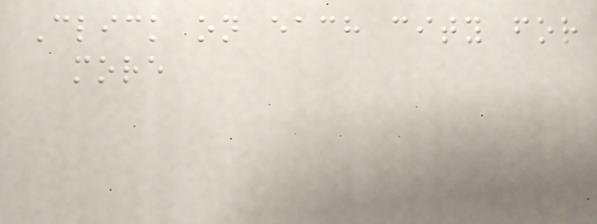Click on each city for
more
